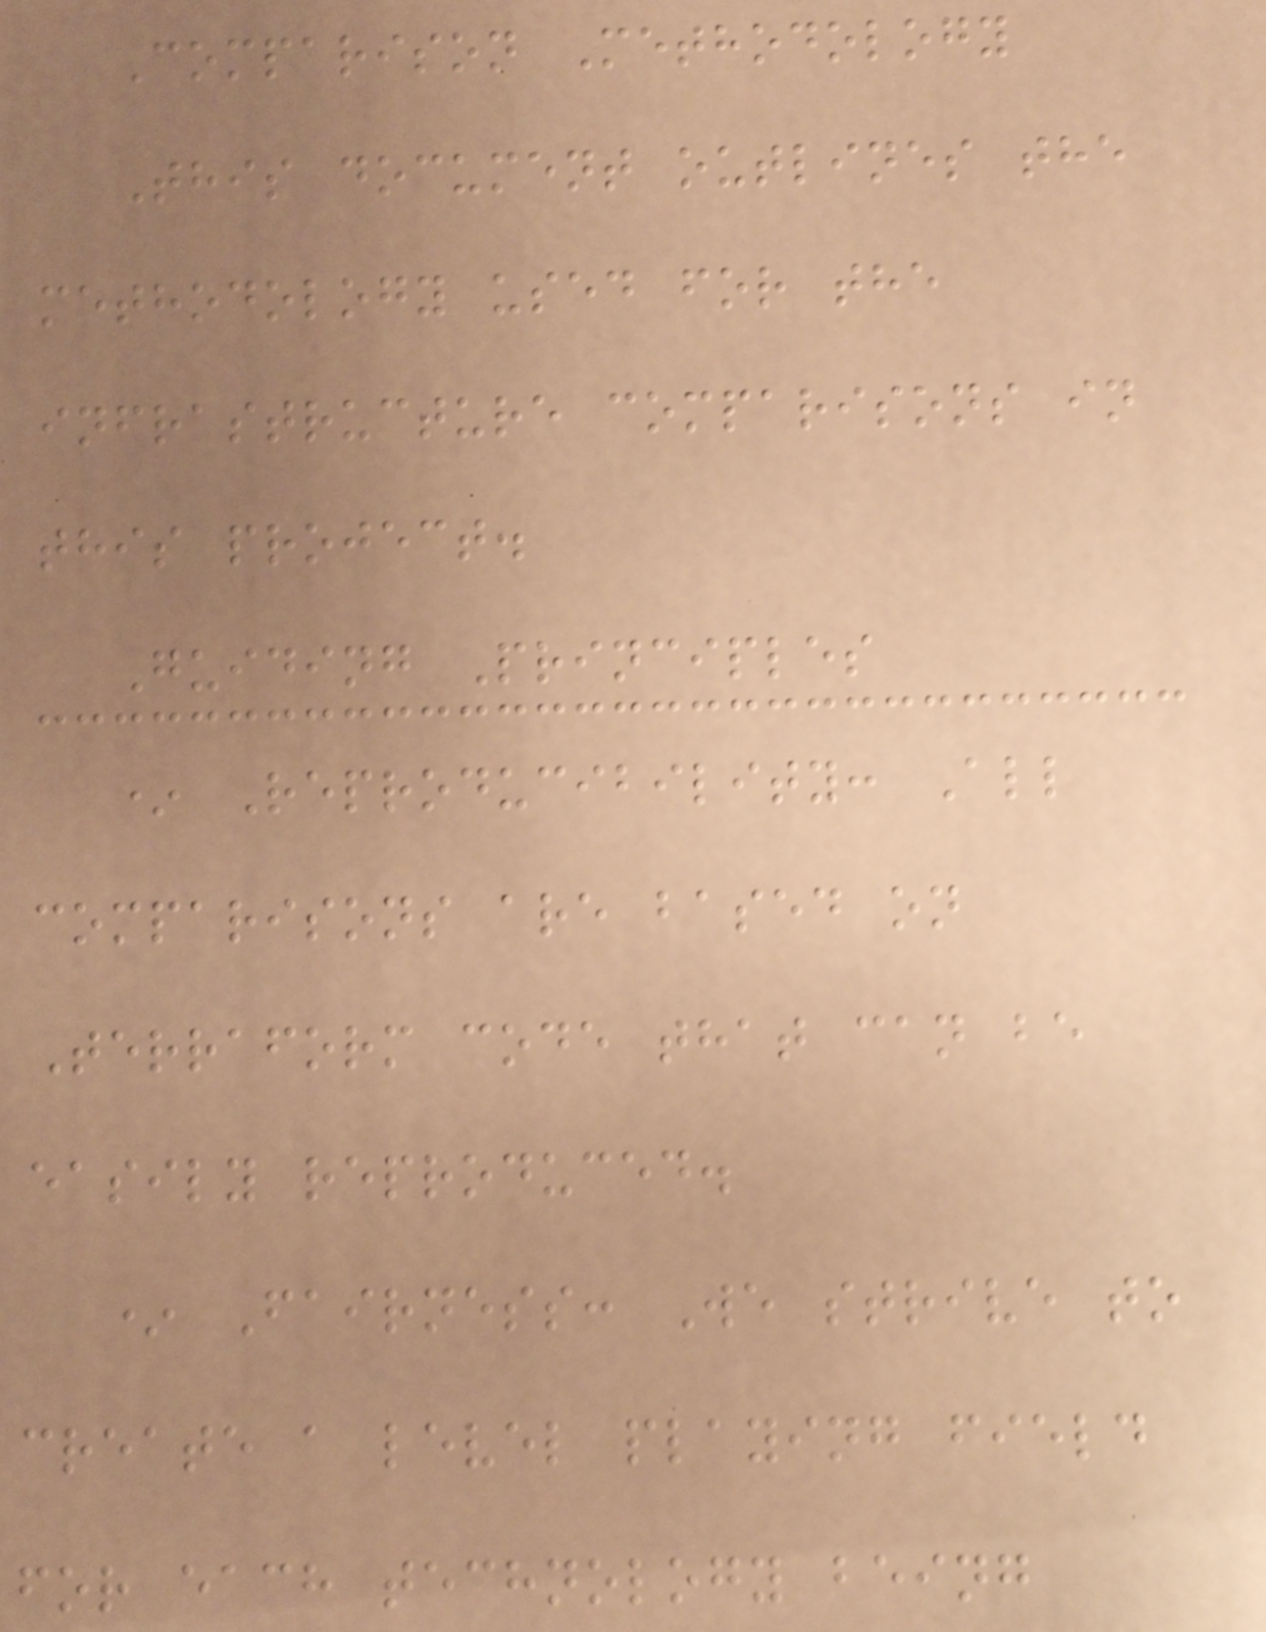Comparison Methodology
This document outlines the
methodology used for the
infrastructure comparisons in
this project.
Guiding Principles
* Reproducibility: All
comparisons are based on
Terraform code that can be
easily reproduced.
* Fairness: We strive to
create a level playing field
for each technology being
